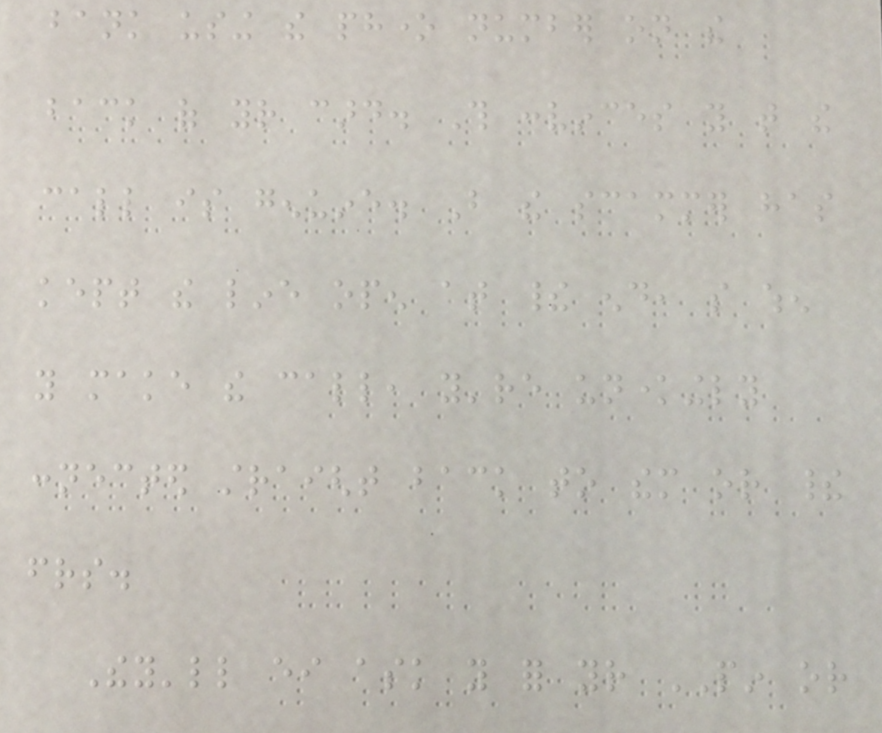bank using the phone number on the
back of your card. This convinces you that the
call is genuine. But the scammer has
kept the line open at their end, so when
you make the call, you're unknowingly
connected straight back to them or their
friends.
They'll either ask you for your PIN or
